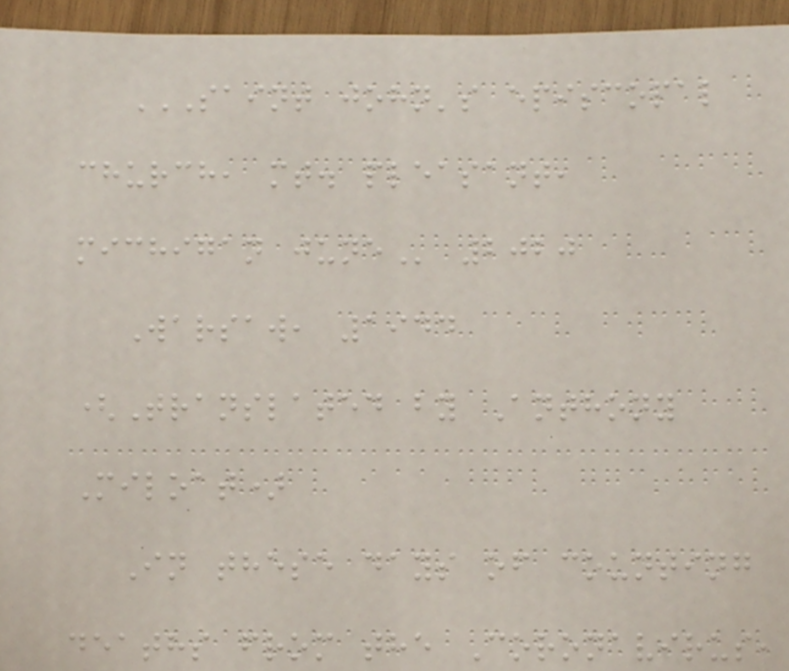SAINT JOHN'S EPISCOPAL
CHURCH, MT. PLEASANT,
MICHIGAN JUNE 2020
Warsaw, 1944
(Translated by Anthony
Miloat)
In these days of counting
deaths from the Coronavirus,
